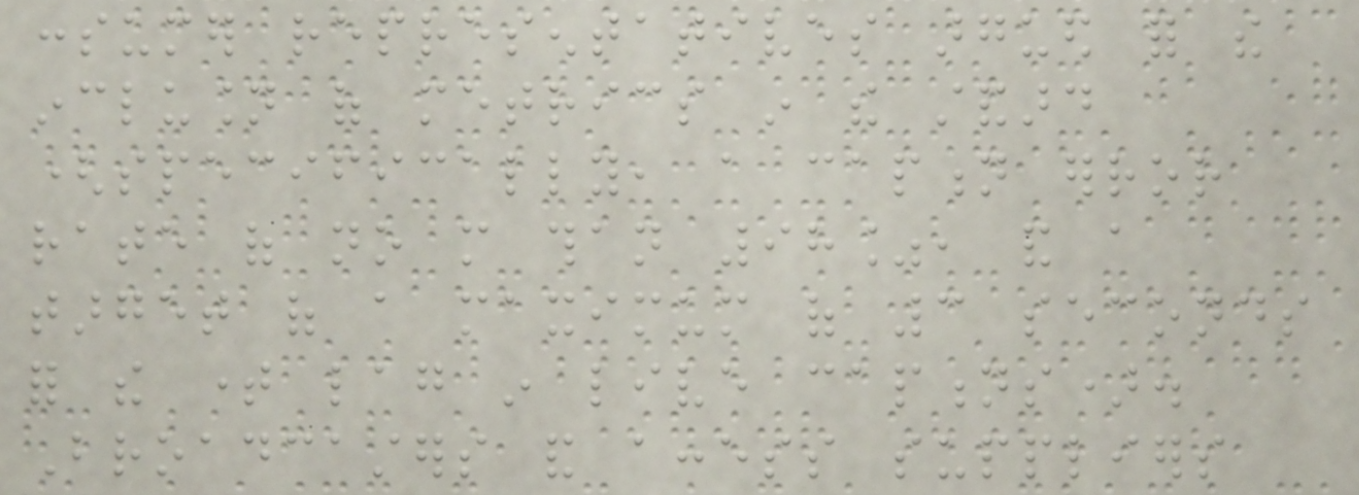consumer representatives argued for the
inclusion of metrics in the standard
(specifically, a caption error
rate of no more than 98%, and a
target of a maximum of 3 seconds
for the time lag in live captions).
Broadcasters and access suppliers
